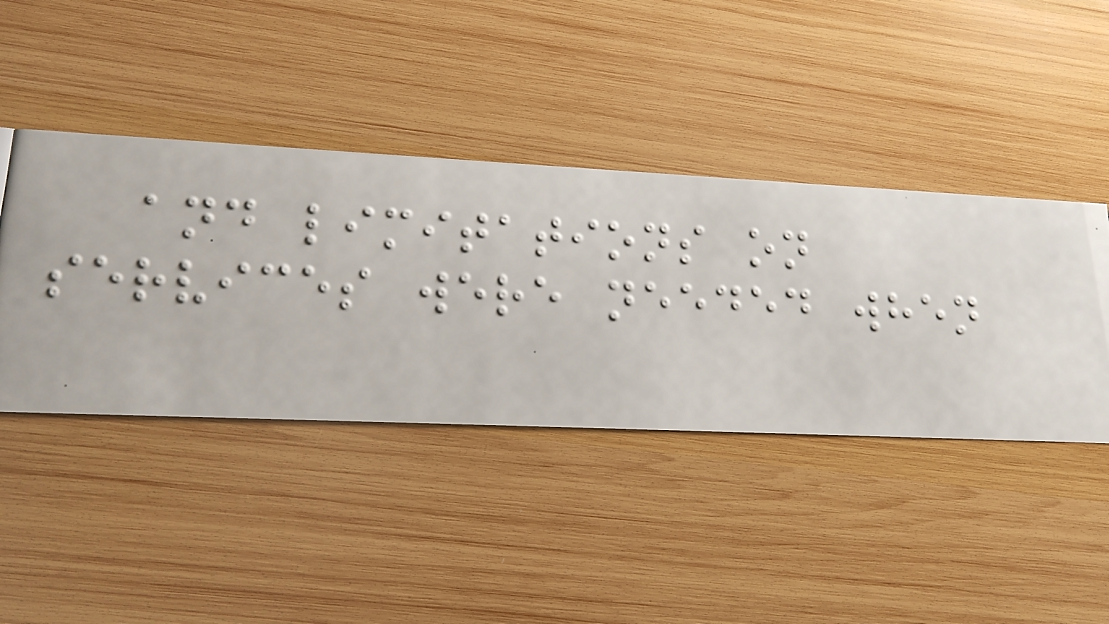and limitations on
services were needed when
